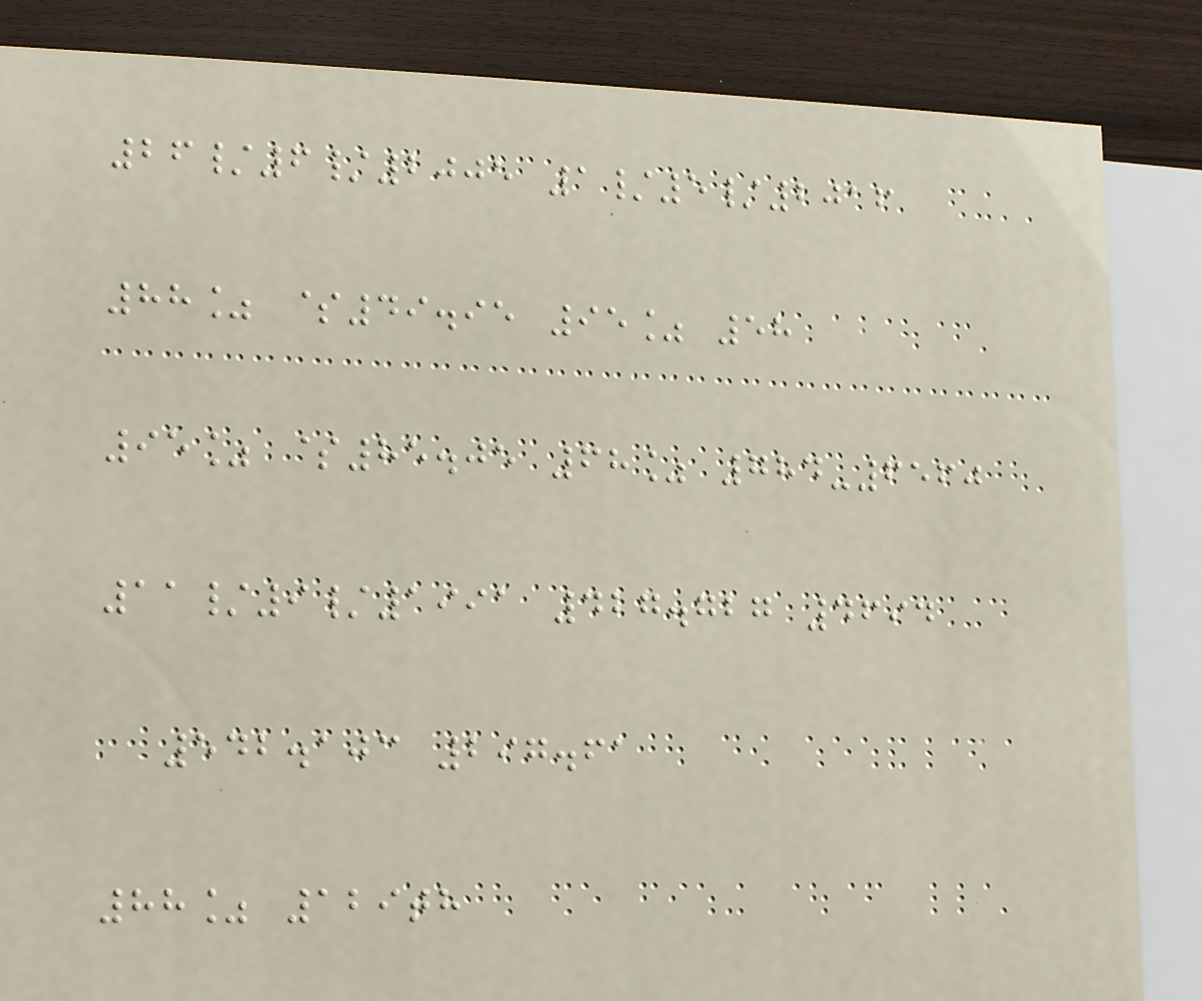26/6/2005 1/5/2016
88% $49.95 95% 58
95% $85.05 68% 784-6560
11/9/1991 427.727 4694
542.103 297.61
88% 129th
